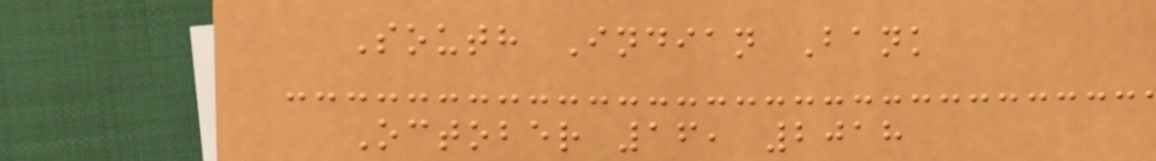South Indian Bank
October 16, 2018
